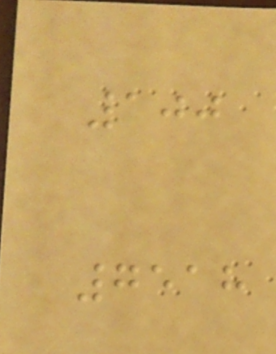100
7518
